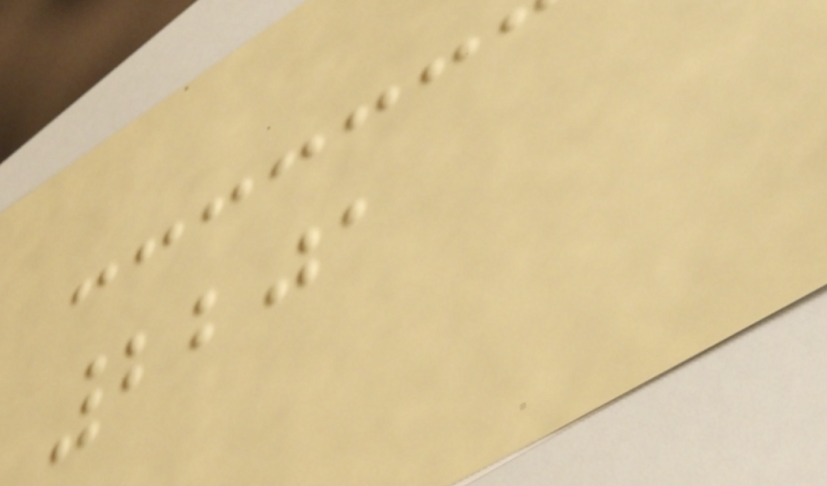2201
